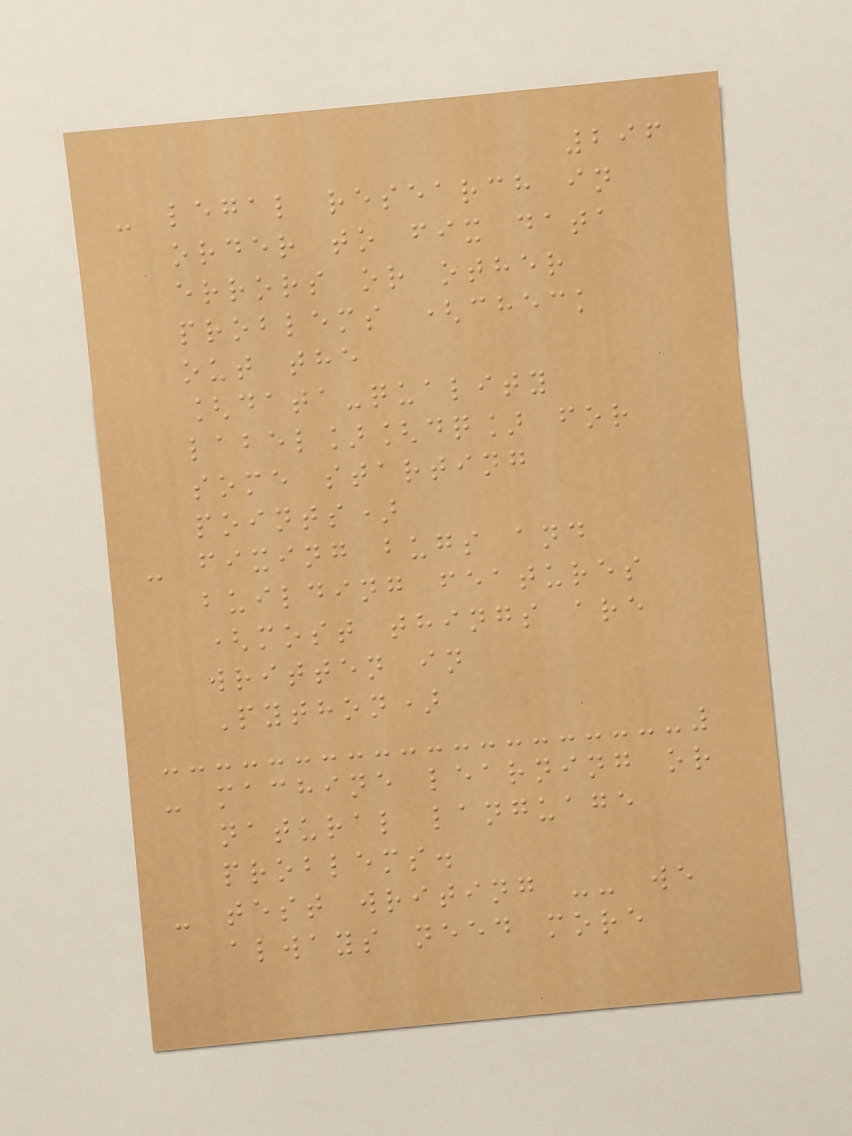296
- legal research in
order to fix data
errors or other
problems (check
out the
[data-quality
label][dq] for
some starting
points)
- fixing bugs and
building features
(most things are
written in
Python)
- machine learning or
natural language
problems.
- test writing -- we
always need more
